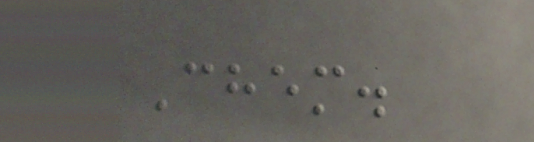Chem.
